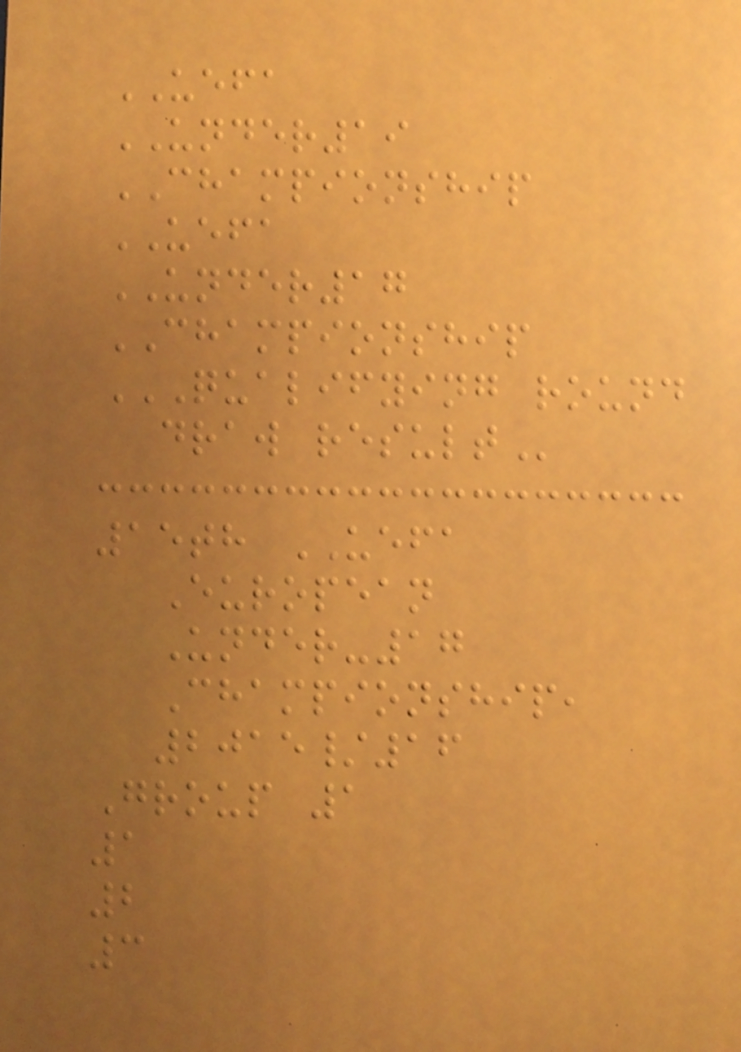UEFA
UNDER19
CHAMPIONSHIP
UEFA
UNDER17
CHAMPIONSHIP
QUALIFYING ROUND
DRAW RESULT
15th UEFA
European
Under-17
Championship,
2015/16
Group 1
1
2
3
